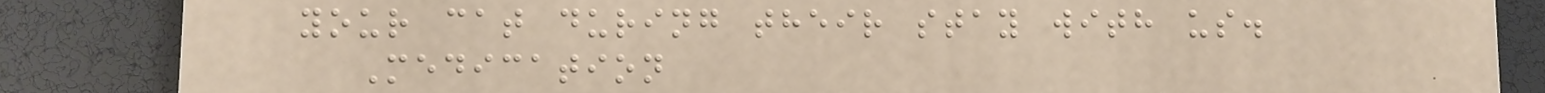your cat during their stay with us.
Medication
